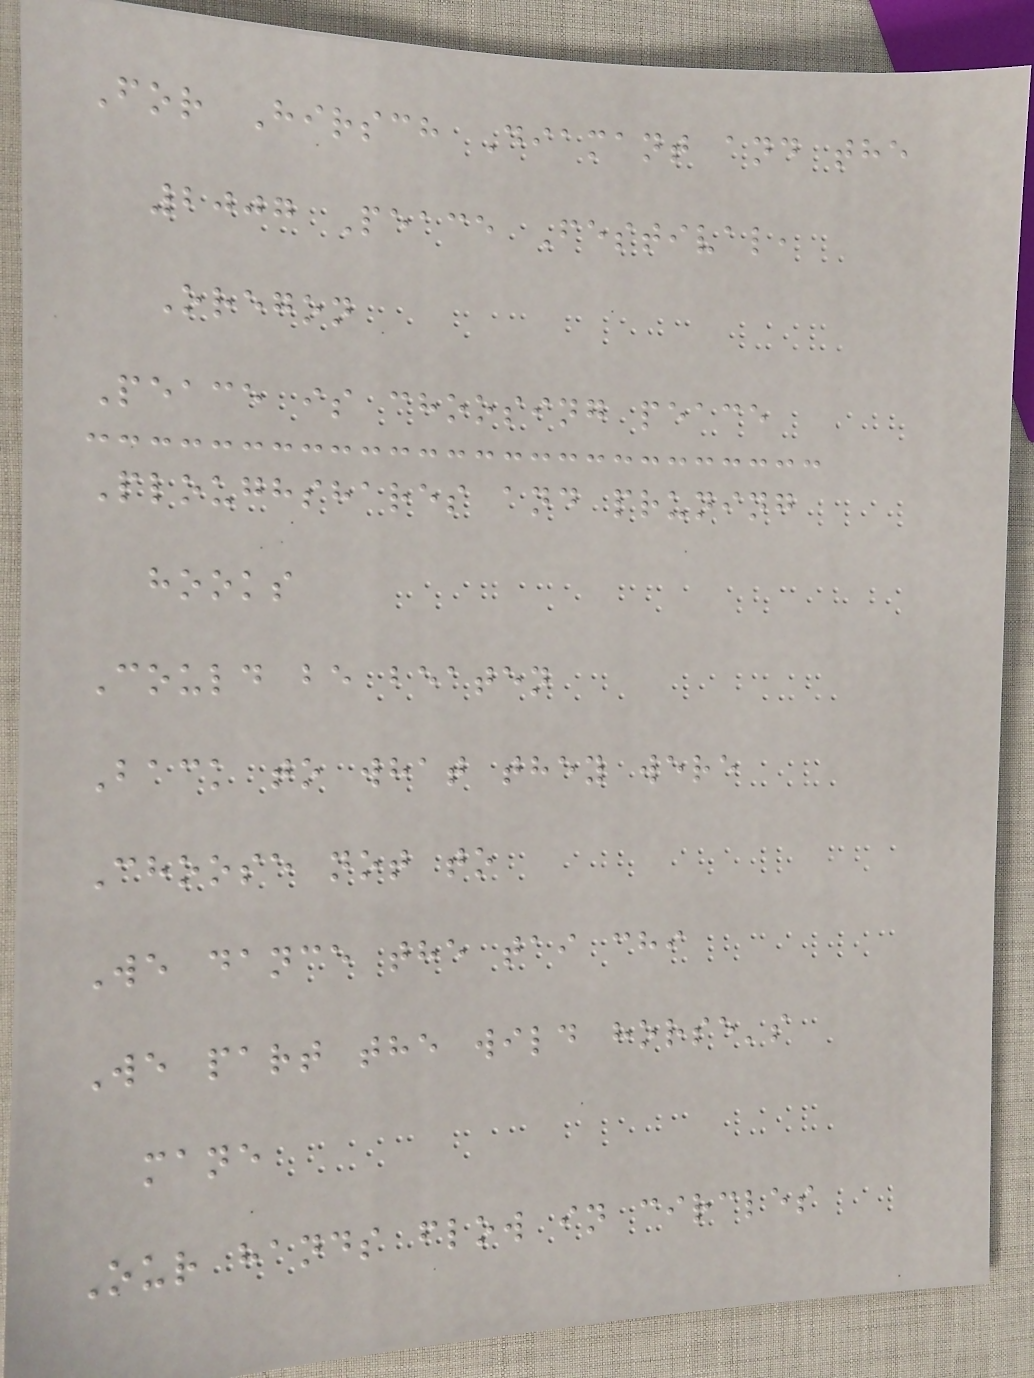For Hirsch Diamant and the
2007 Peace Festival,
Oregon
Peace is choosing peace
Ploughshares and pruning
hooks
Could be beaten
Back to what they were
Choose not to
We dance the tai chi
We part the wild horse's
mane
Our hands flow in circles
